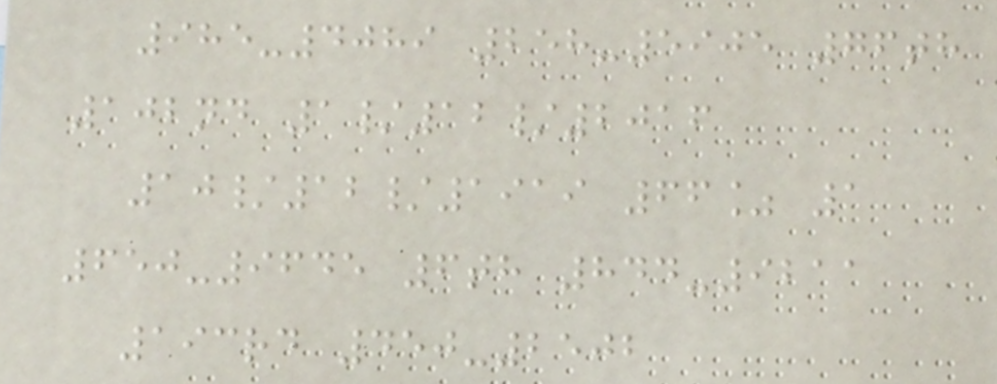985-4089 258-5905 76th
102nd 1/12/2016
10/12/1919 66% 1
650-9645 6th 844-9211
193rd 450-2502
